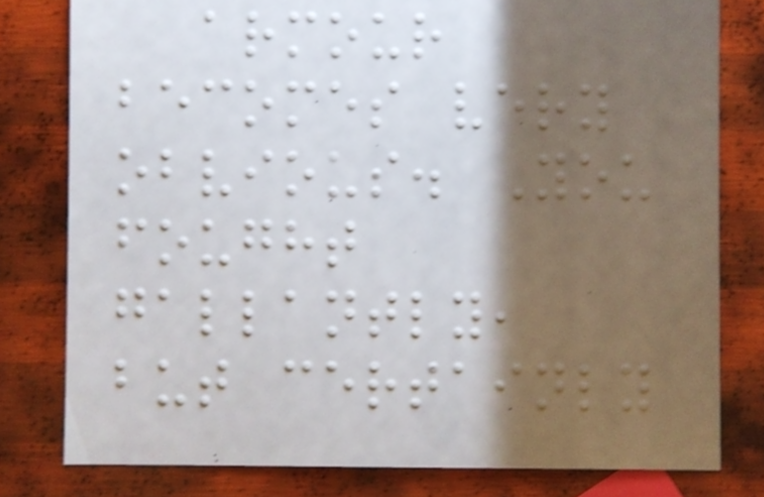armour
becomes very
obvious. You
fought
gallantly,
but certainly
